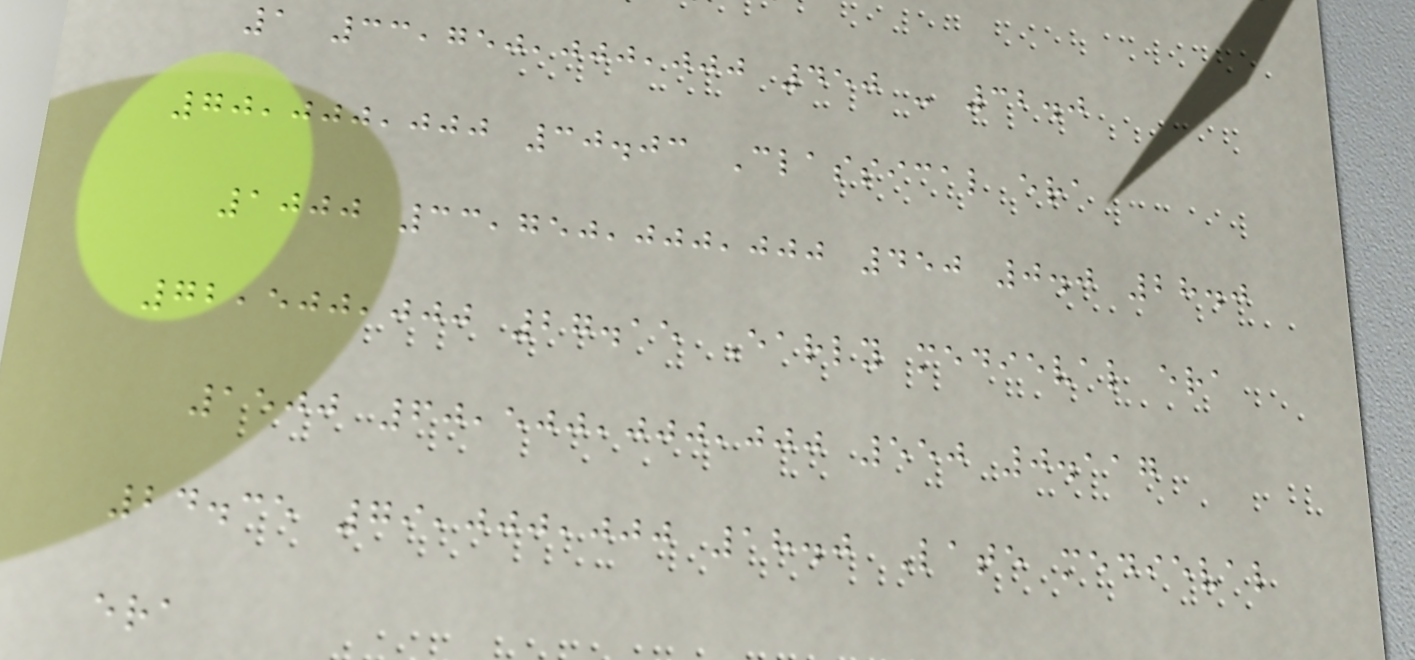1 33,750,000,000 450 - 32.0
70,000,000 30.03 Classical era
1000 33,750,000,000 450 0.0 28.0
72,500,000 27.15 Early medieval era
1500 60,500,000,000 550 0.117
24.35 79,000,000 18.0 Late medieval
era
